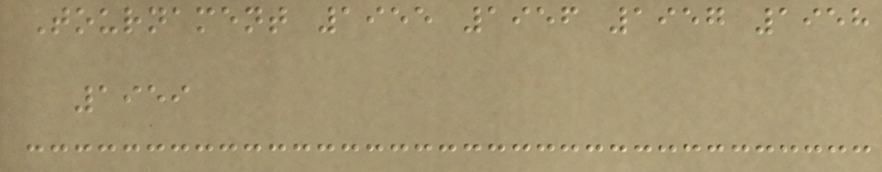Tournament 1955 1956 1957 1958
1959
